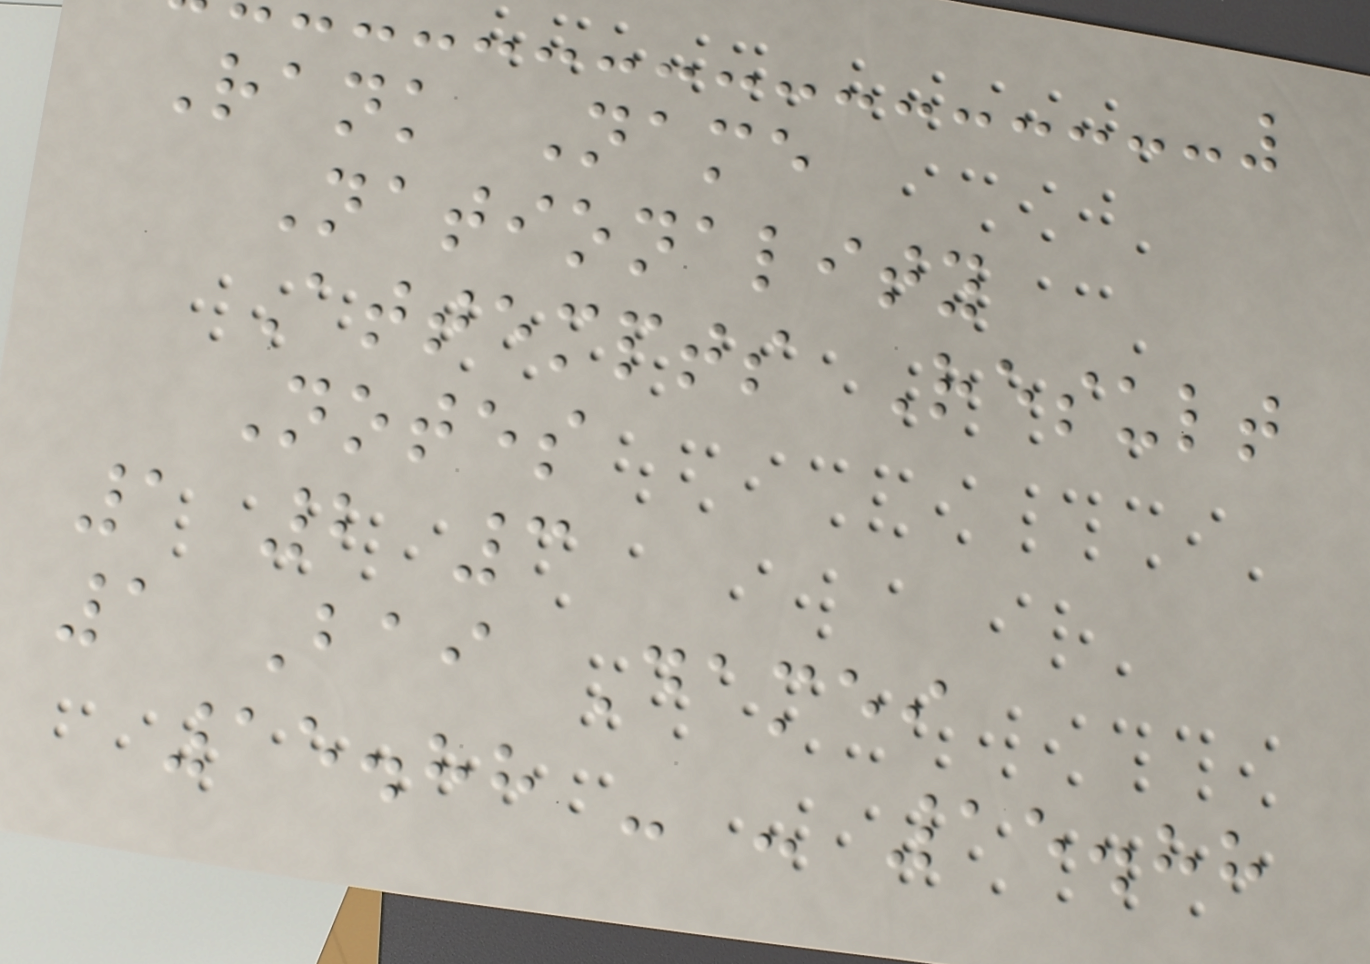Rank Name
Nationality
Attempts Result
Notes
1 2 3
1 Bai Damei
15.88 - - 15.88
